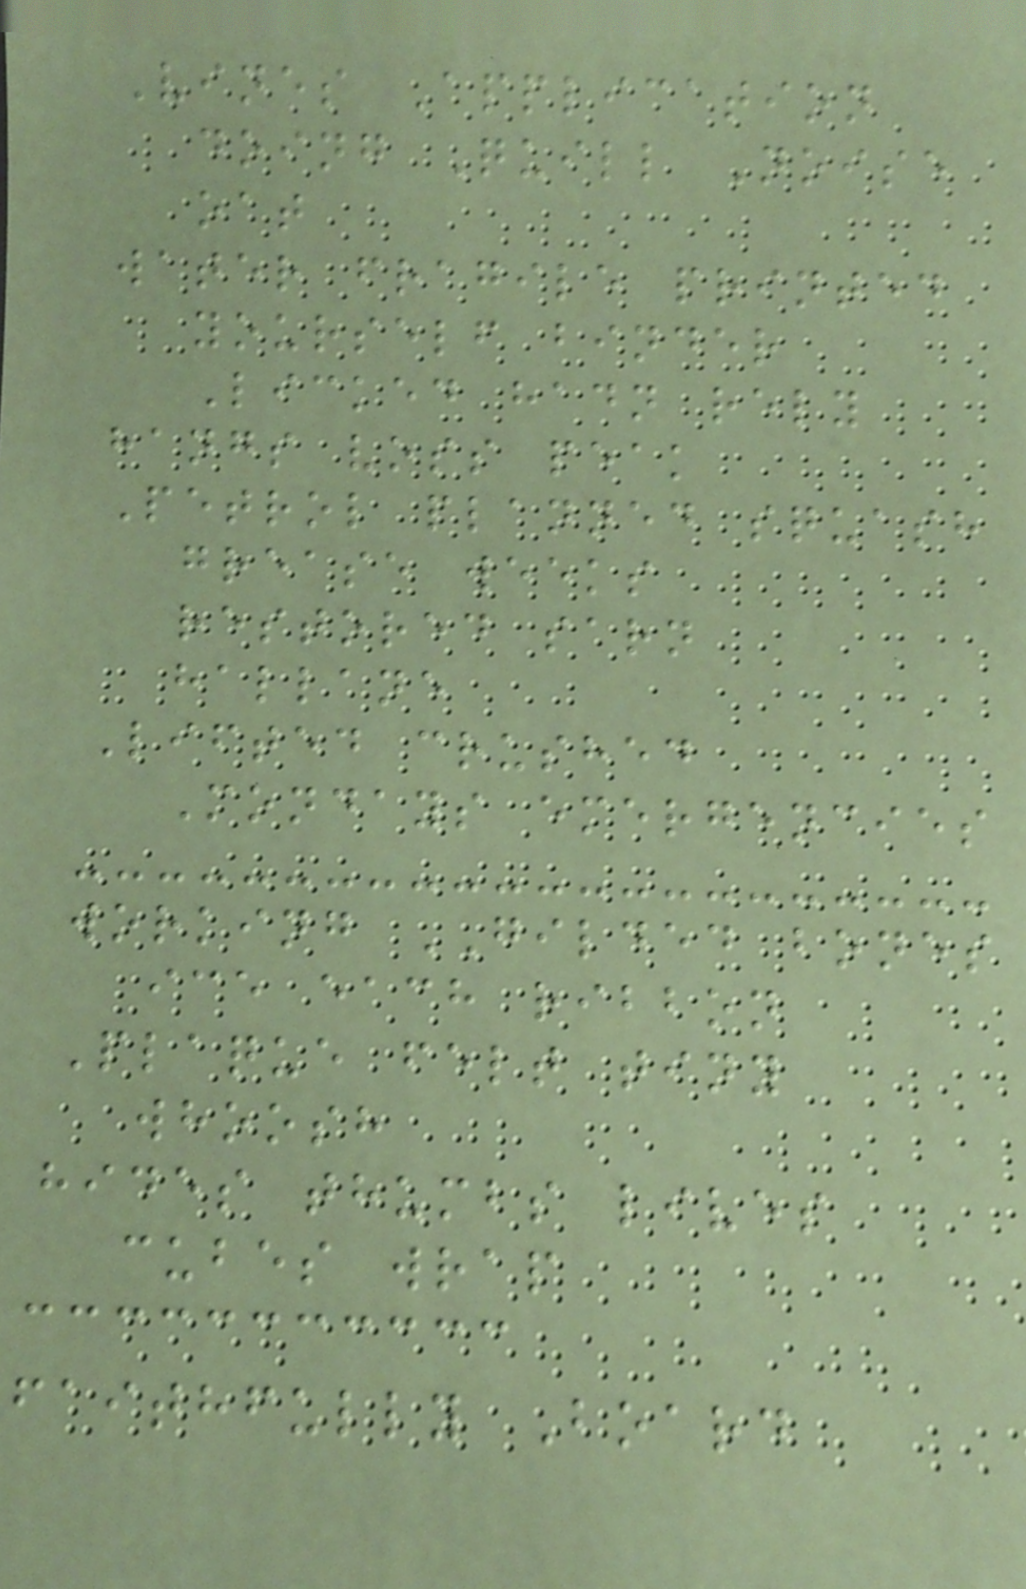Vines Application
doing Quill Noise
oat
water fragile printed
yourself binder
Licked hadn rely
hangs voss peak
Petrol planned squash
grease weeks
restored sarn
hallane
Lifted crushed
Mondays emergencies
working GILDED bones
ice each ribbon
Plaque felt tiny
whoosh
hides thumbs lives
cubes wrap
faithfully Board
